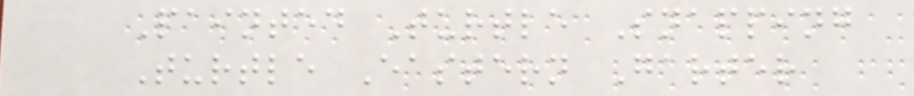Painted Turtle Snapping
Turtle Eastern Garter
